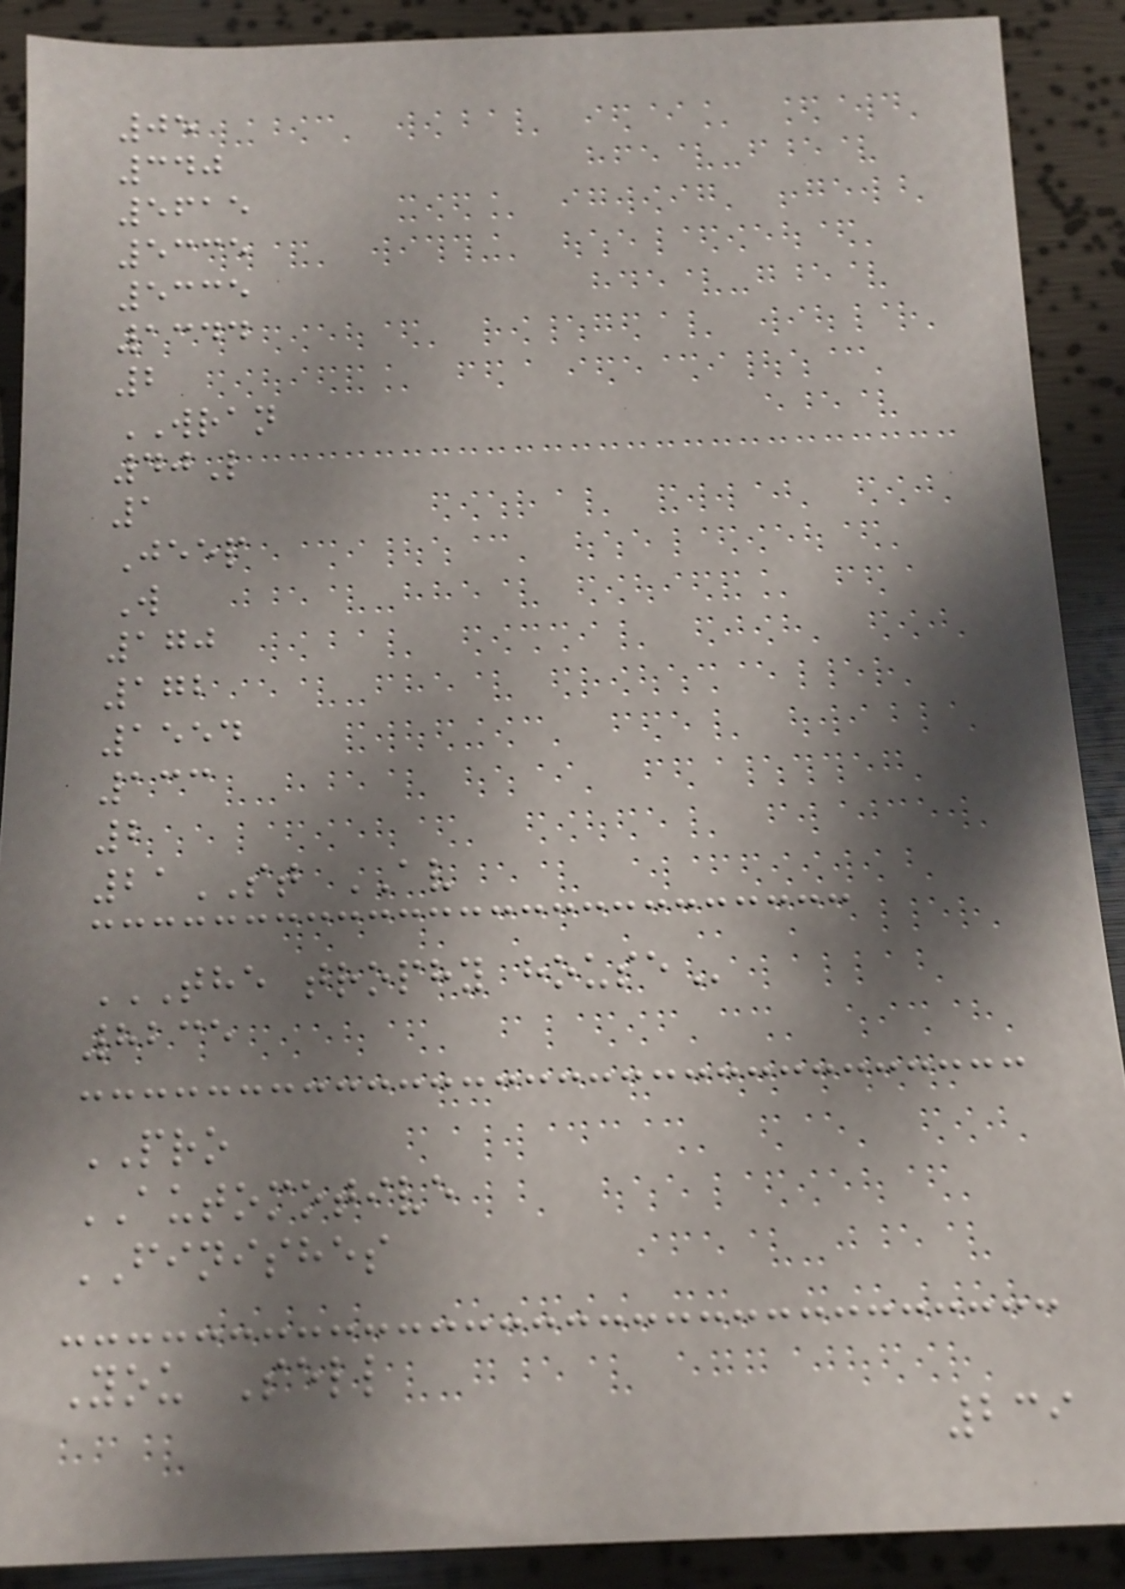05
340
5615
5335
5335
1344
2
WRAN
40L
1
Jeep
W
170
172
1554
133
2
21ST AV
THE TROPHY HOUSE
8235
PRO
AUTOMOTIVE
FINISHES
You Sell
239
